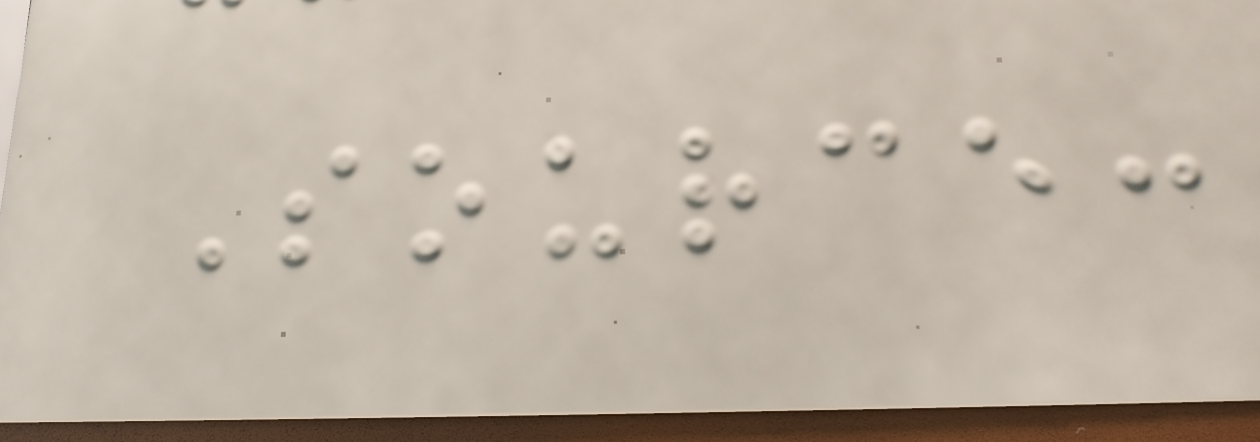Source:
